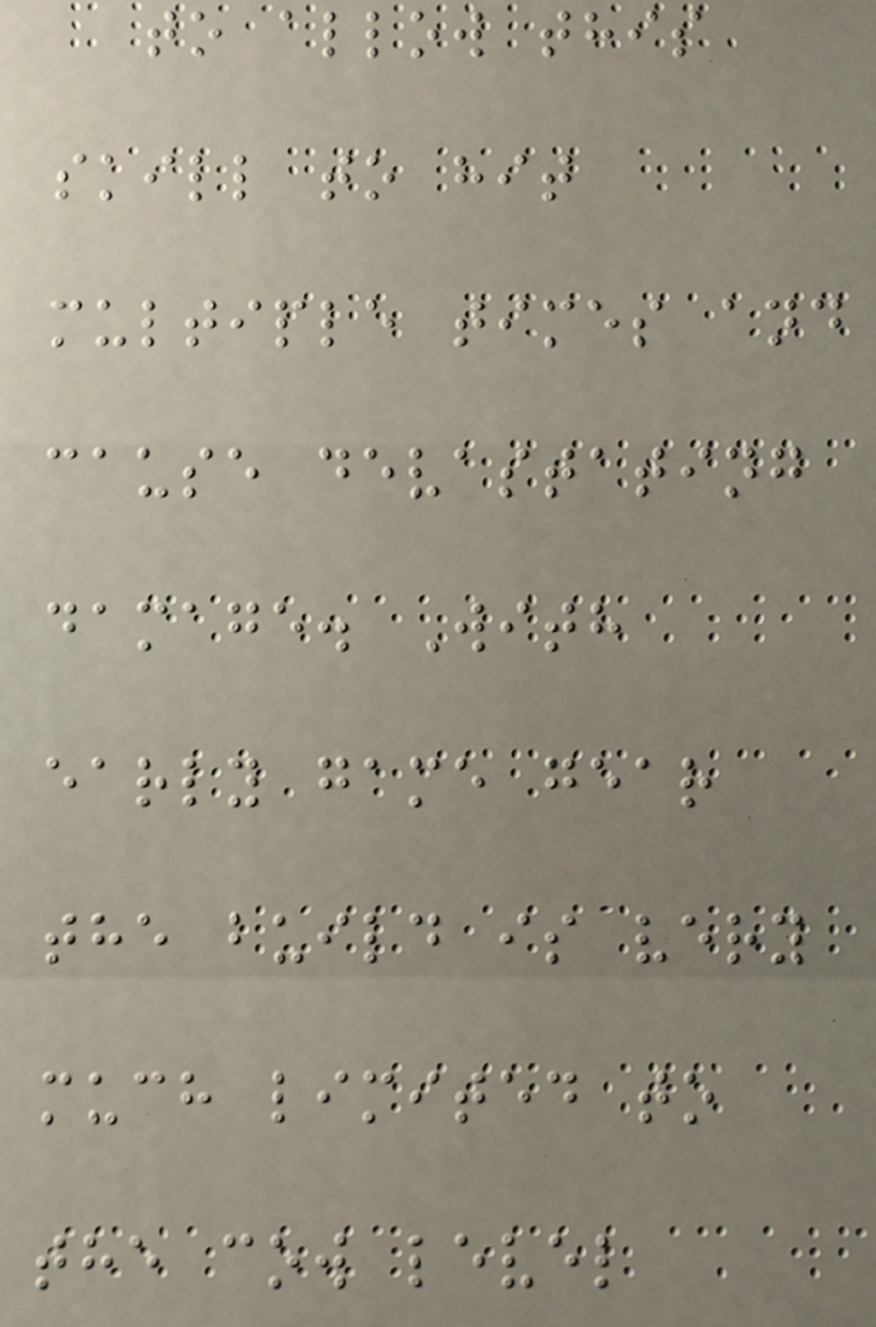to allow this
skill to hit
multiple times and
cause devastating
damage. With
early game gear
the build is very
much limited to
the cow level
